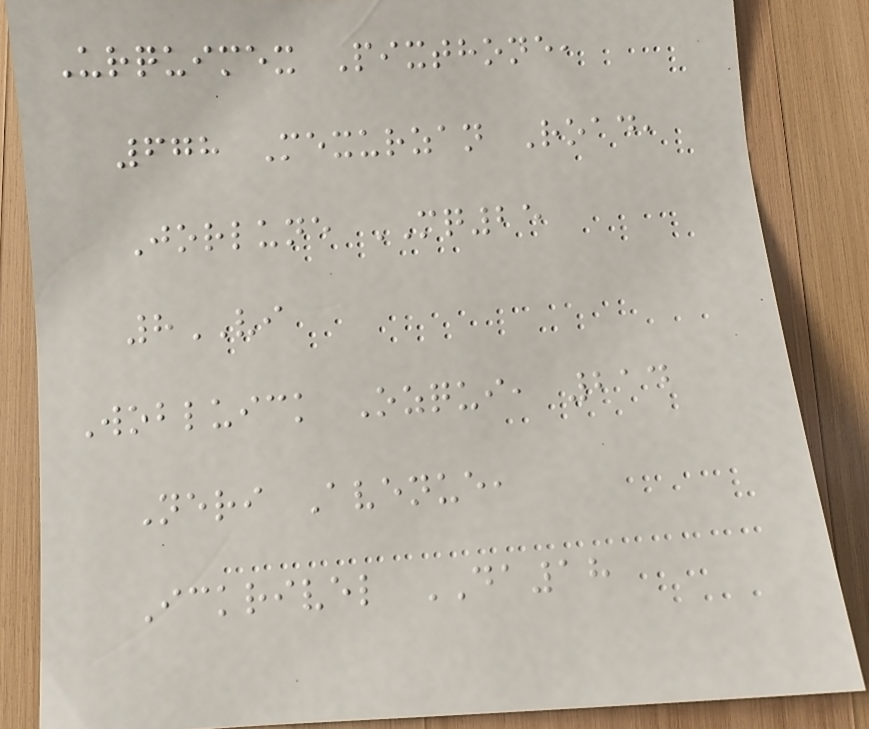Urquimex Pixthone,
678 Mexurzan Road,
Jorlune MQ25
8VI
Wobluick Ozqui, 214
Neri Avenue,
Ickrivel DA18
